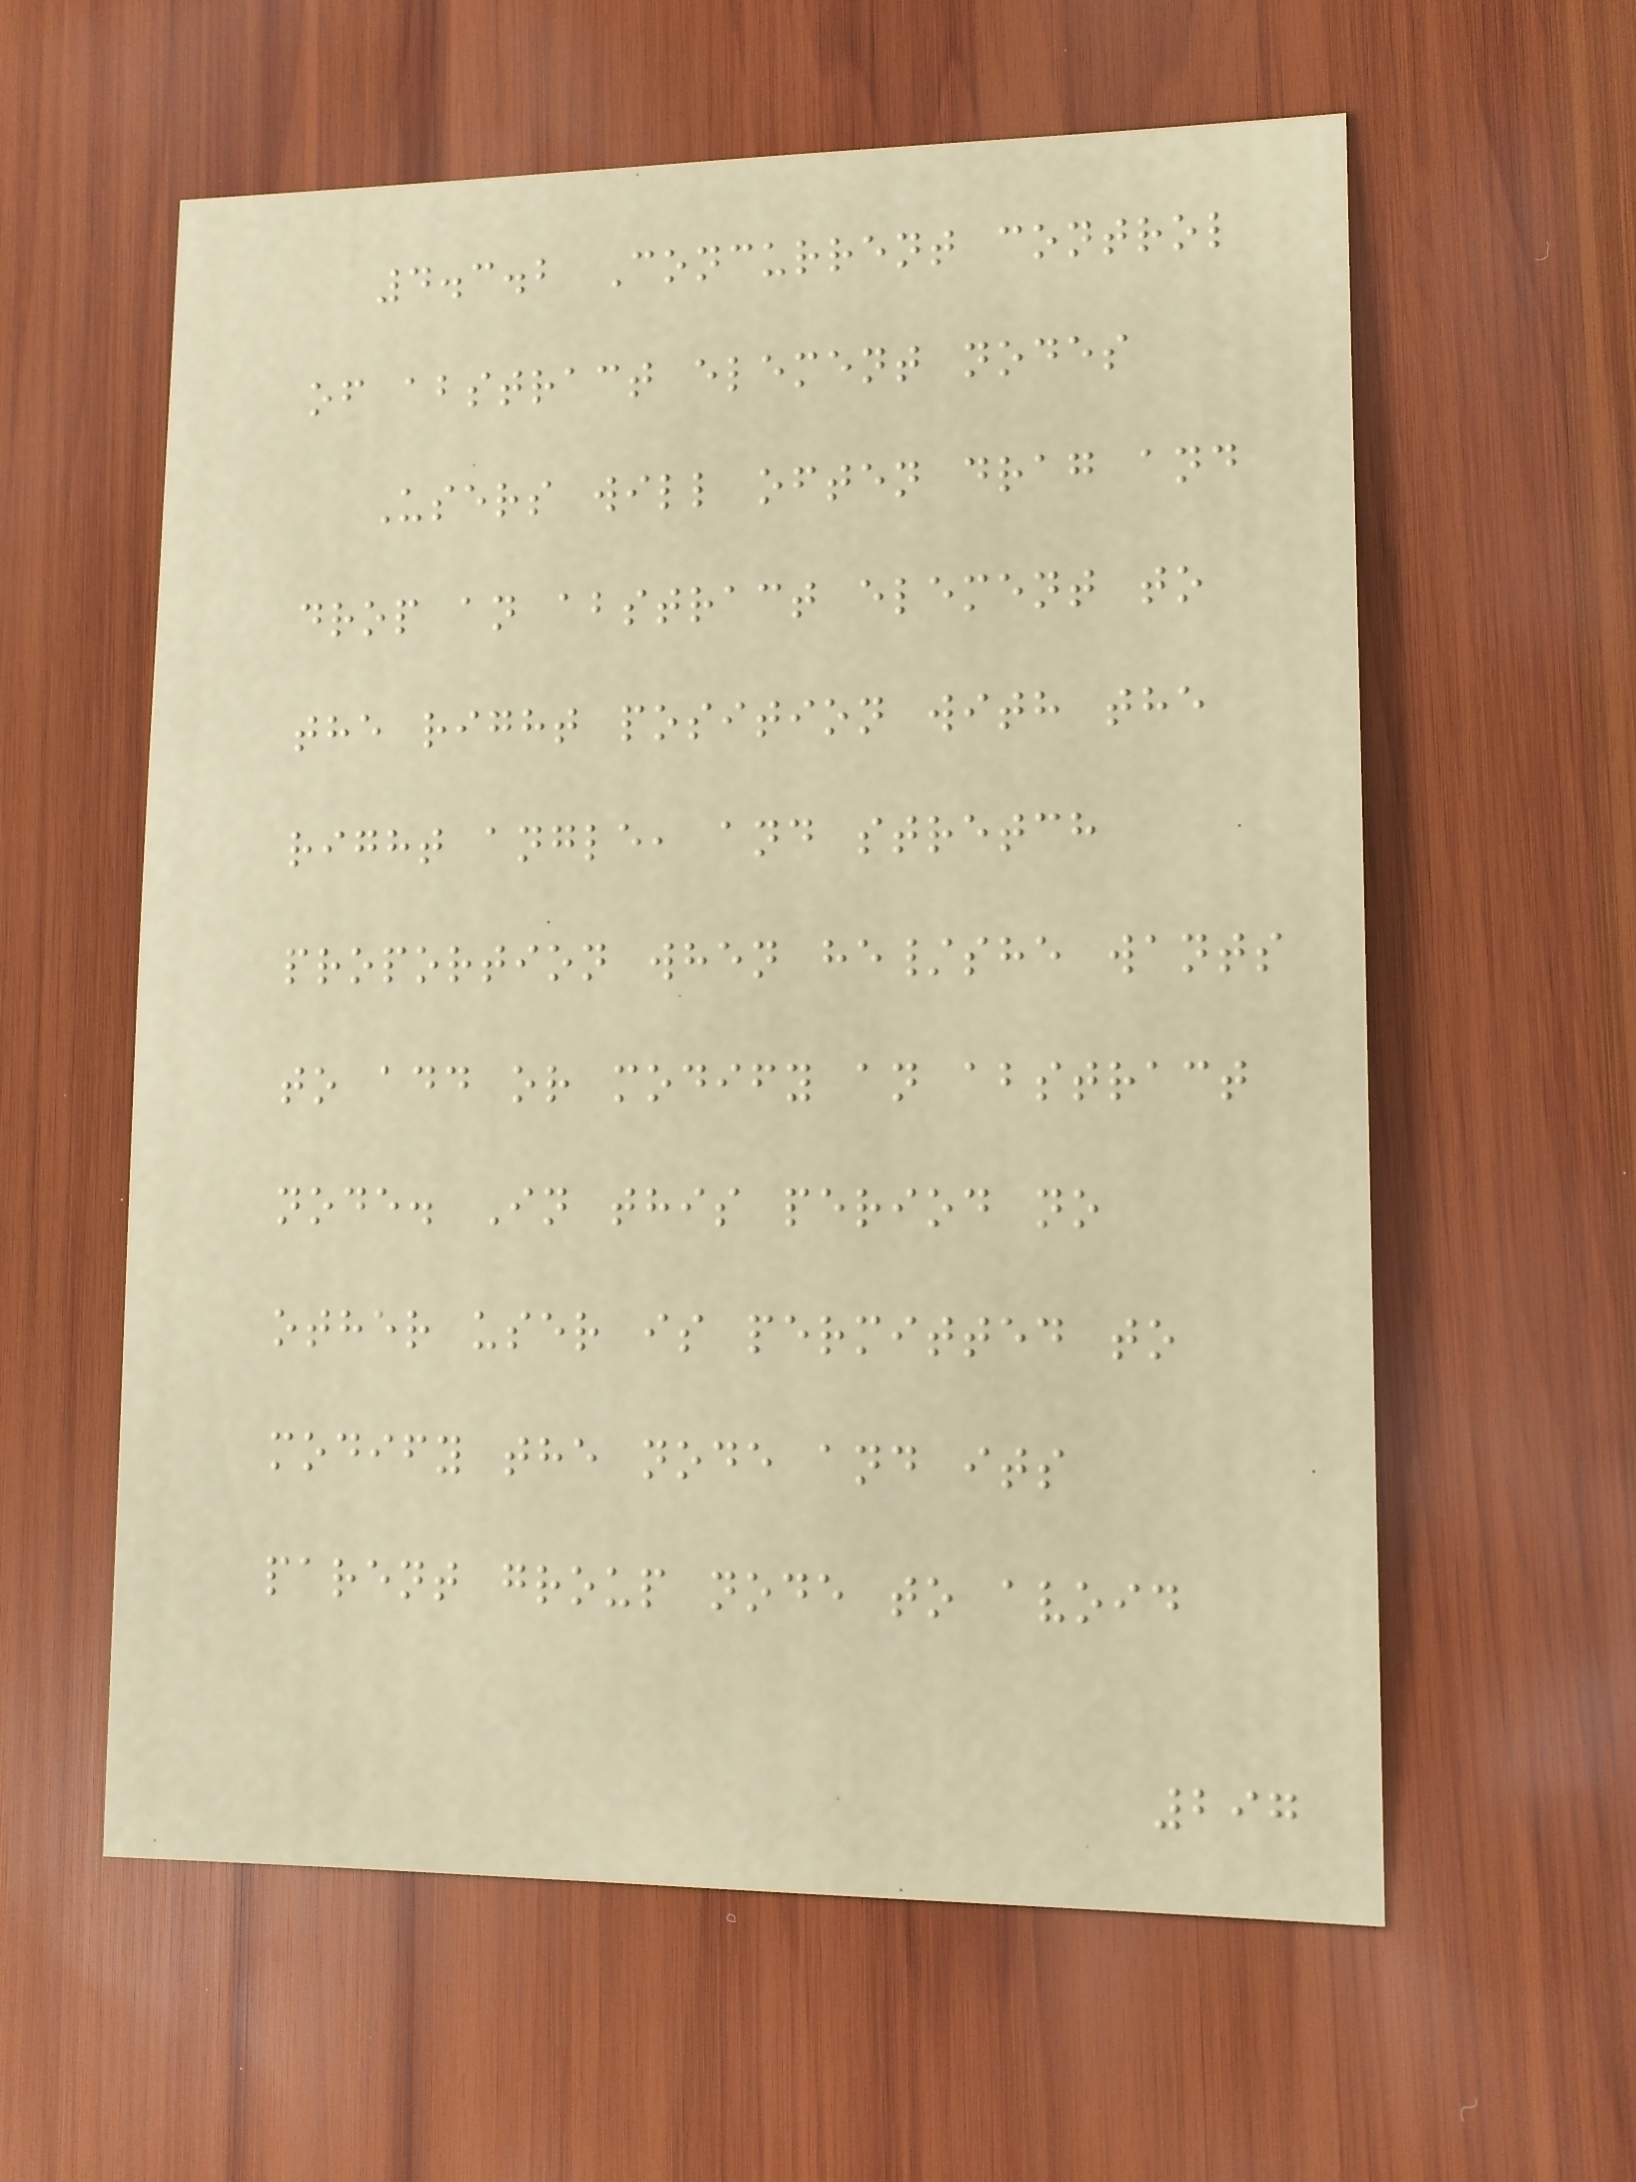4.3.2 Concurrent control
of abstract element nodes
Users will often drag and
drop an abstract element to
the right position with the
right angle, and stretch
proportion when he/she wants
to add or modify an abstract
node. In this period no
other user is permitted to
modify the node and its
parent group node to avoid
297
